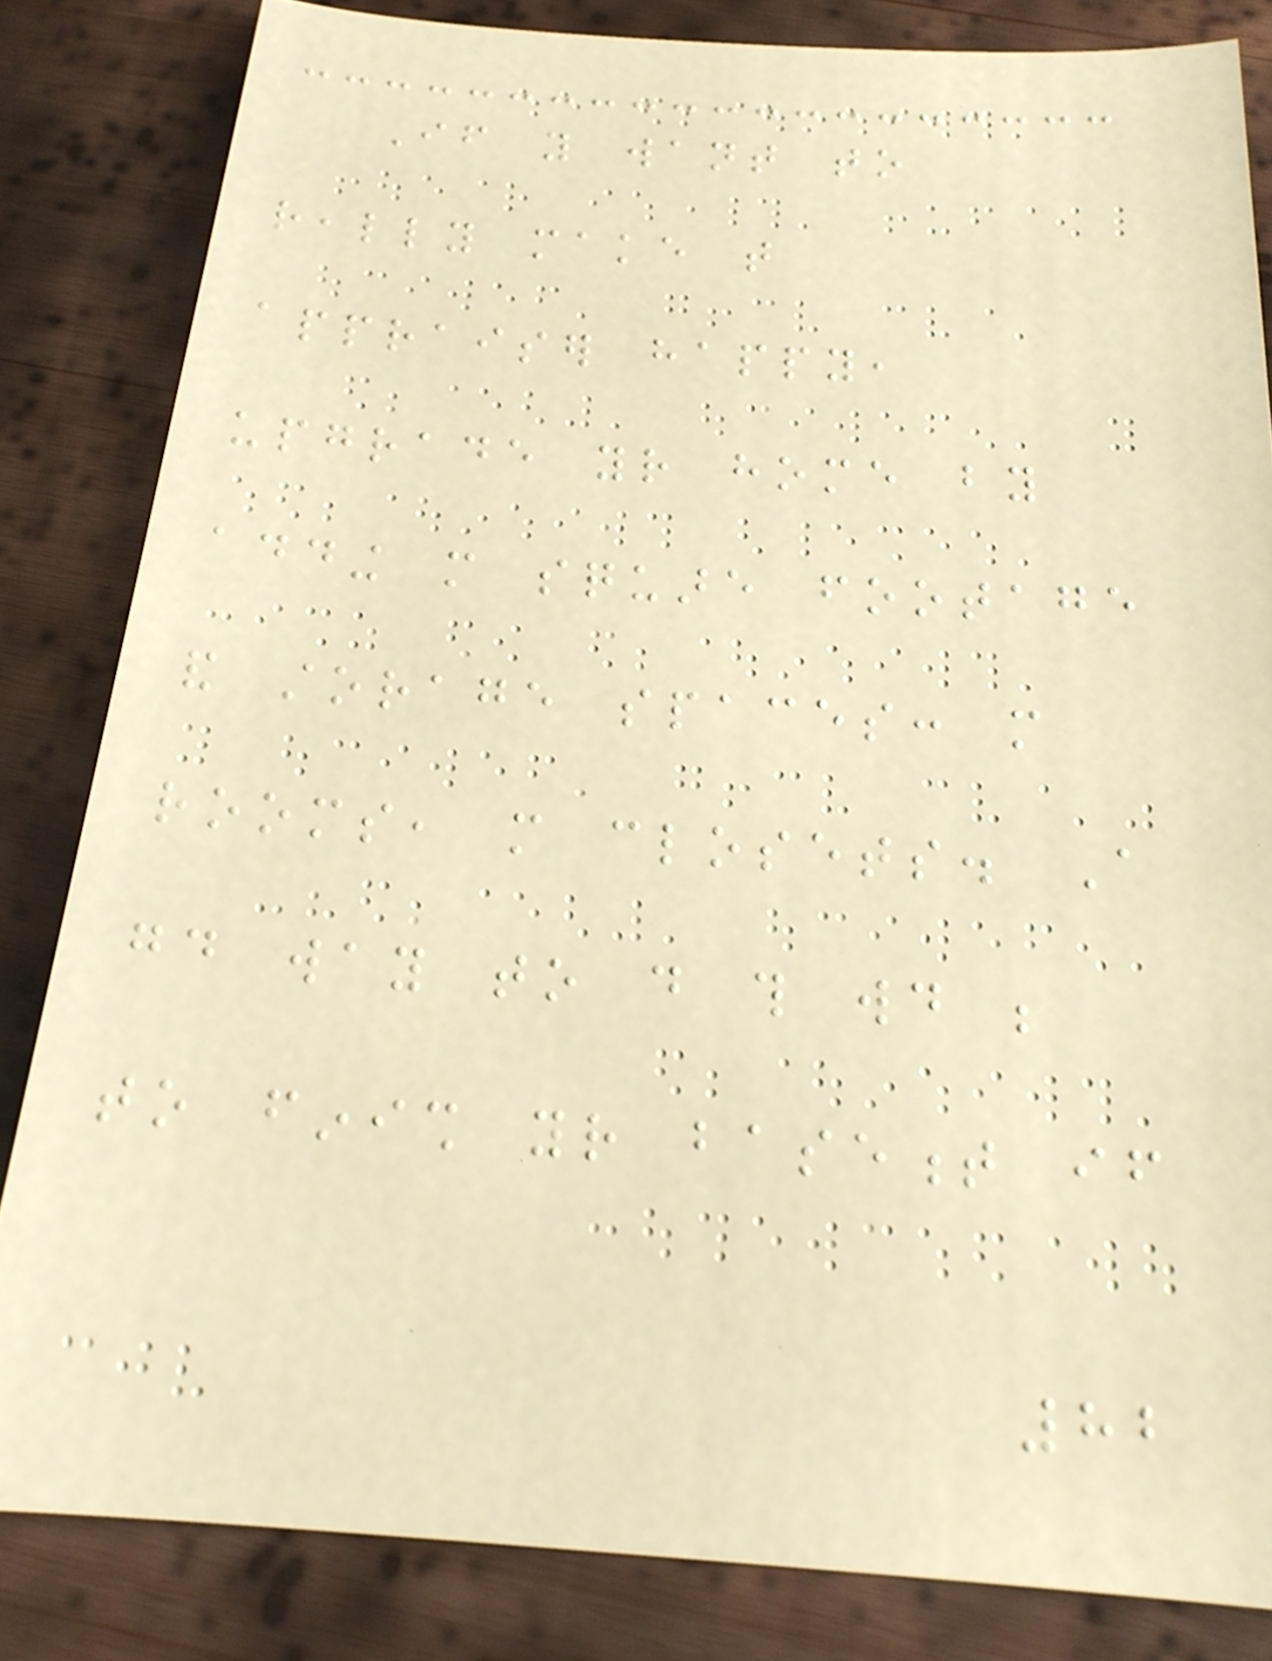If you want to
really make that
appraiser happy,
upgrade your home by
adding more square footage
and storage spaces: more
rooms, more closets. A
good way to do this would be
to finish your basement if
82
